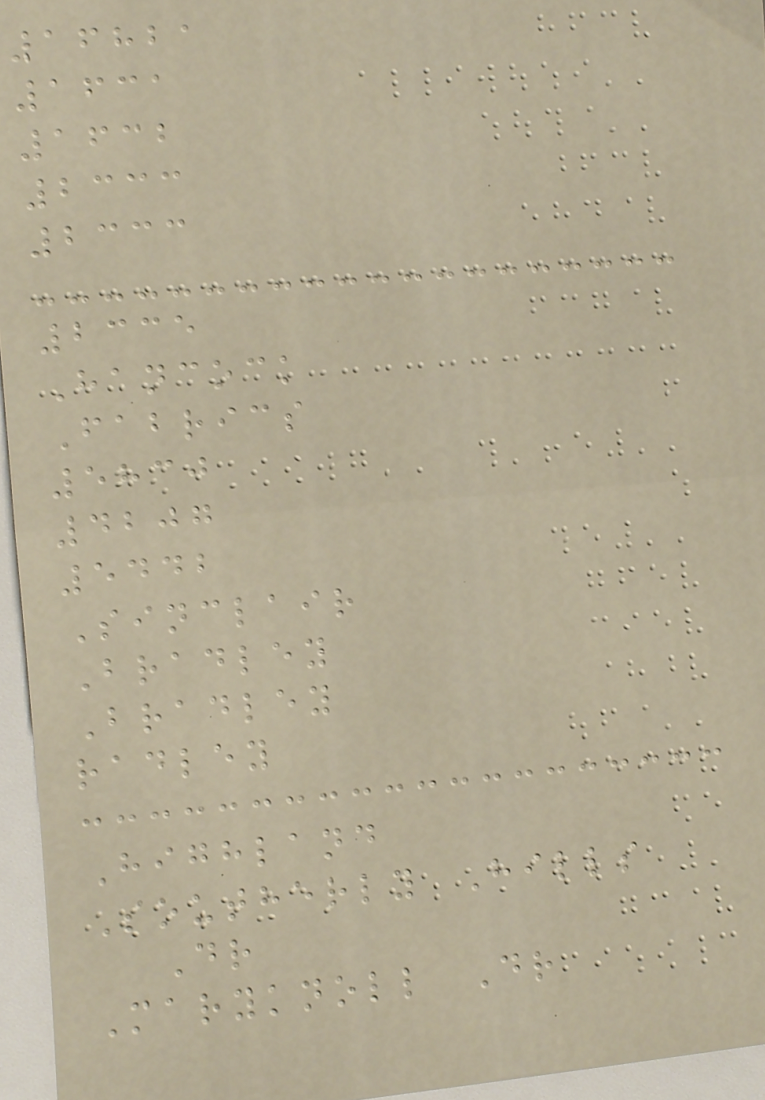16821
1631
1632
2333
2333
2335
Hancock
Fabrics
5830
4207
5442
Sinclair
Bradley
Bradley
radley
Highland
Southerly Hills
Dr
Maryknoll Dr
